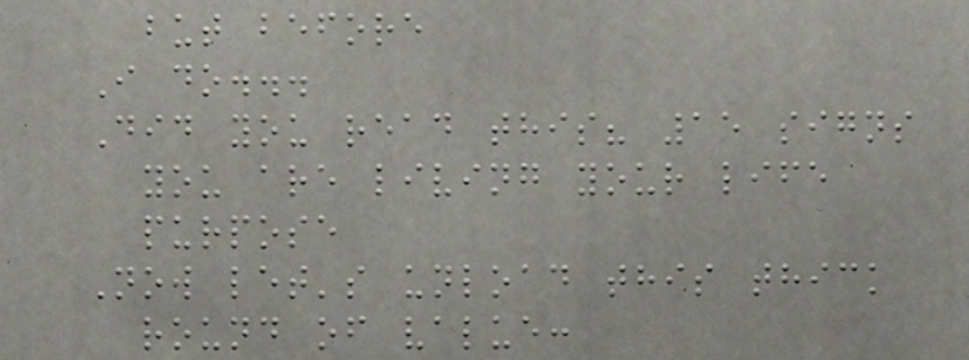but before
I do...
Did you read this? 15 signs
you are living your life
purpose
Now let's unload this thick
round of value:
